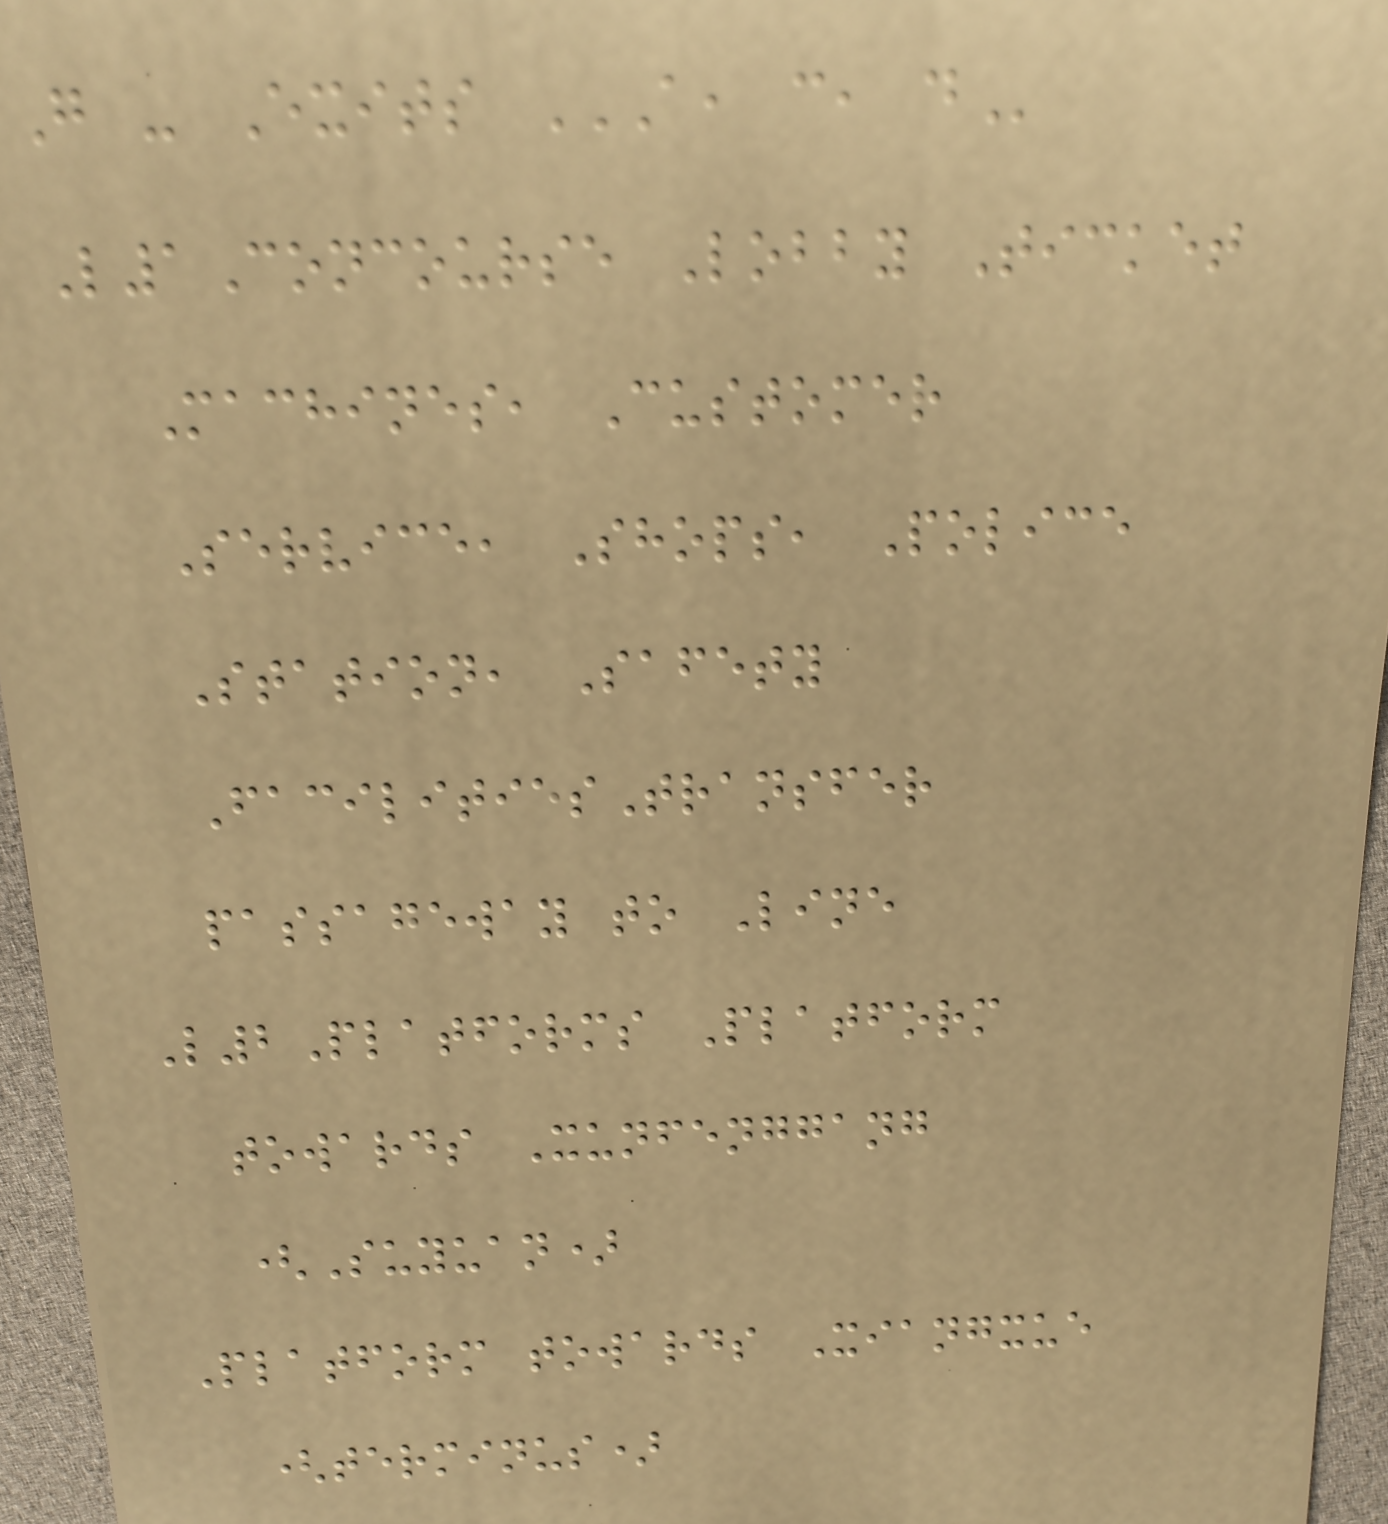G - Exits A, C, D
L1Concourse Lobby Ticket
Machines, Customer
Service, Shops, Police
Station, Safety
FacilitiesTransfer
passageway to Line
L2Platforms Platform
towards Xunfenggang
(Suyuan)
Platform towards Xiangxue
(terminus)
